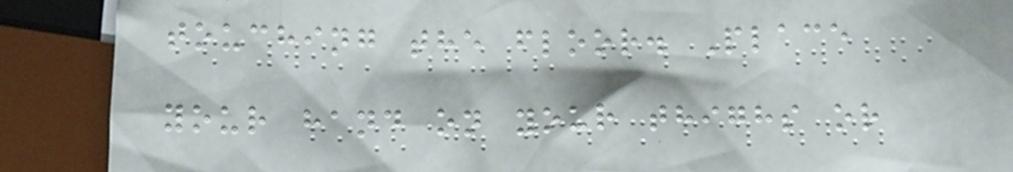touching the floor. Place
your hand on your thighs or
